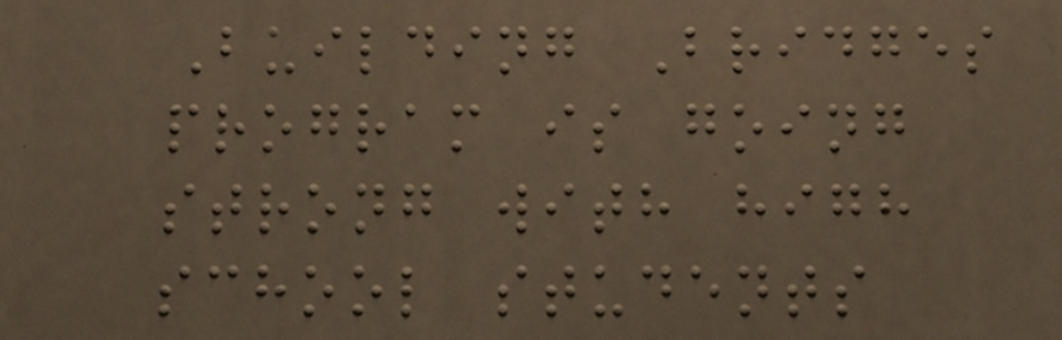Building Bridges
program is going
strong with high
school students
